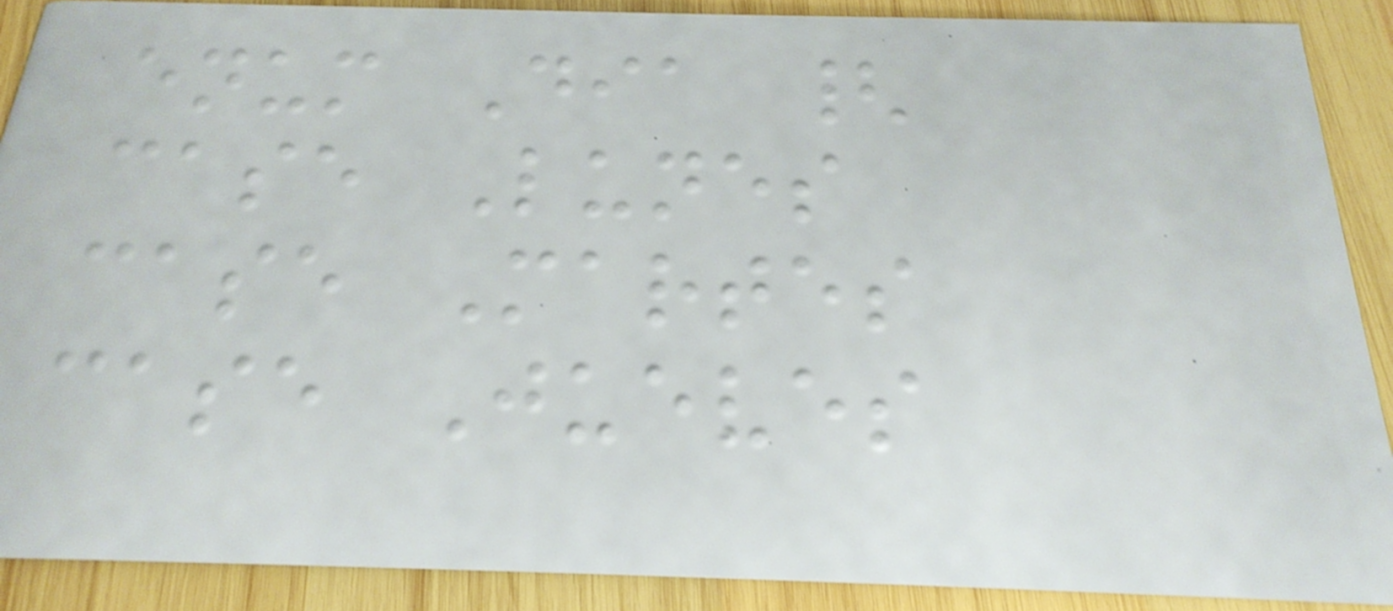enum Dia {
case Lunes
case Martes
case Jueves
